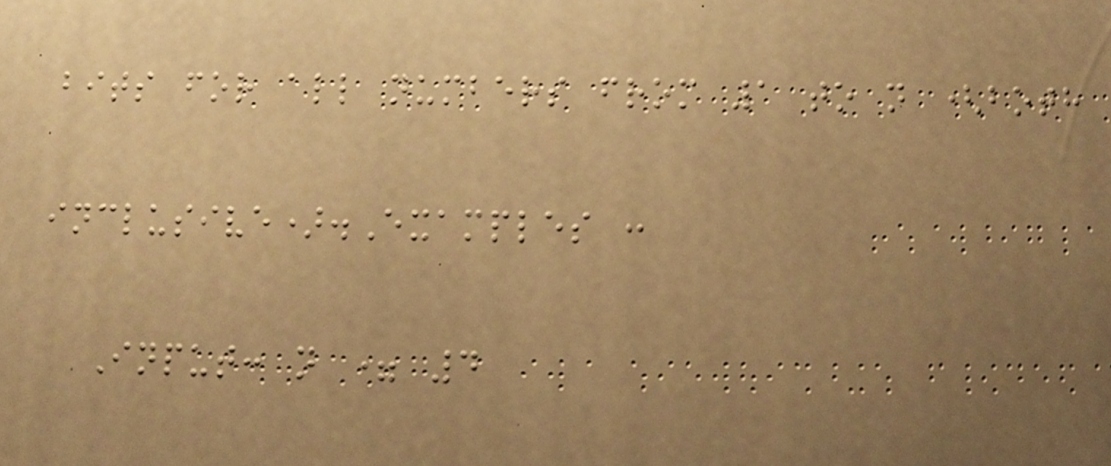bits for all numbers from 1 to n (both
inclusive).Examples :
Input: n = 4
